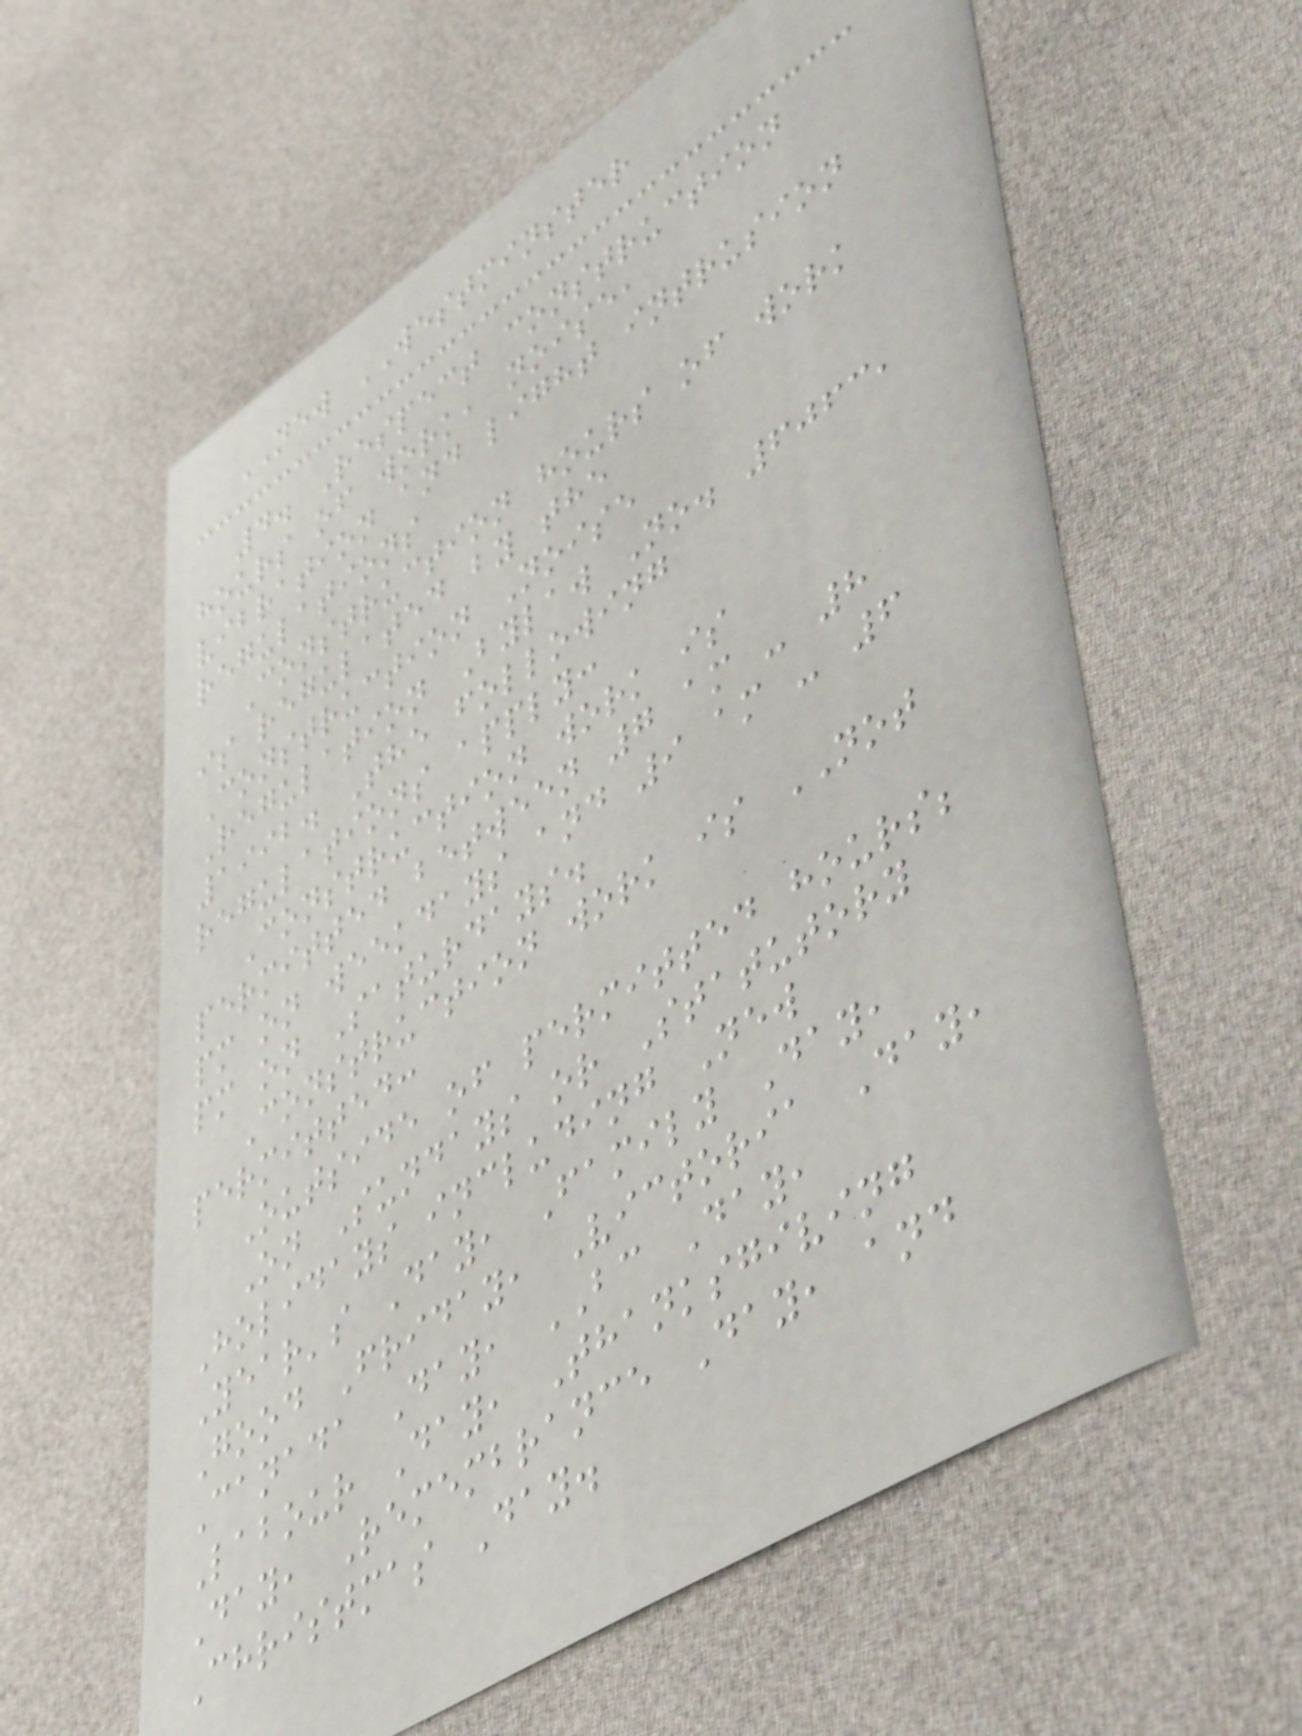NEW WESTMINSTER
4. Respect construction
hours of work, noise,
vibration and light intrusion
regulations
Construction hours of work
is regulated by the
Construction Noise
Regulation Bylaw No. 6063,
1992. The following
regulations apply:
Construction work is
permitted between 7 am - 8
pm on weekdays and 9 am - 6
pm on Saturdays.
Construction work is NOT
permitted:
Outside of permitted hours;
On Sundays or Statutory
Holidays including New
Year's Day, Family Day,
Good Friday, Victoria Day,
Canada Day, BC Day,
Labour Day, Thanksgiving
Day, Remembrance Day, and
Christmas Day.
